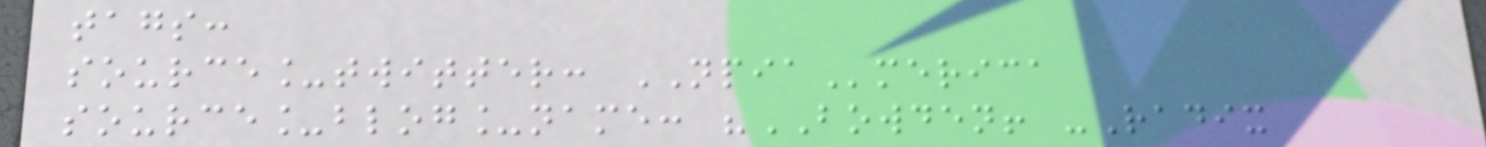tags:
source_twitter: NPIAmerica
source_blog_name: "BOWDEN! -Radix
